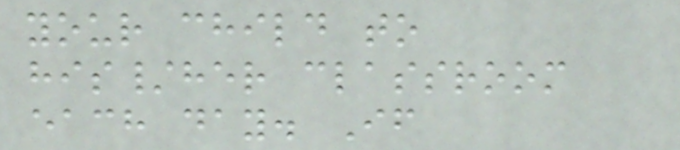your child to
his/her classroom
each day. If
